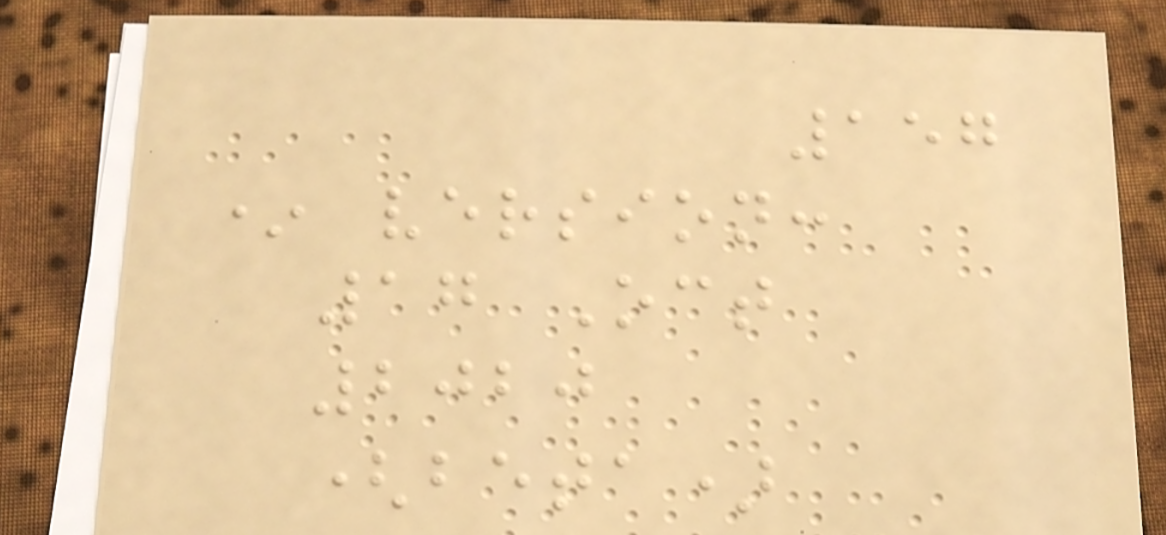157
* version:
17 Oct
2020
(beta)
